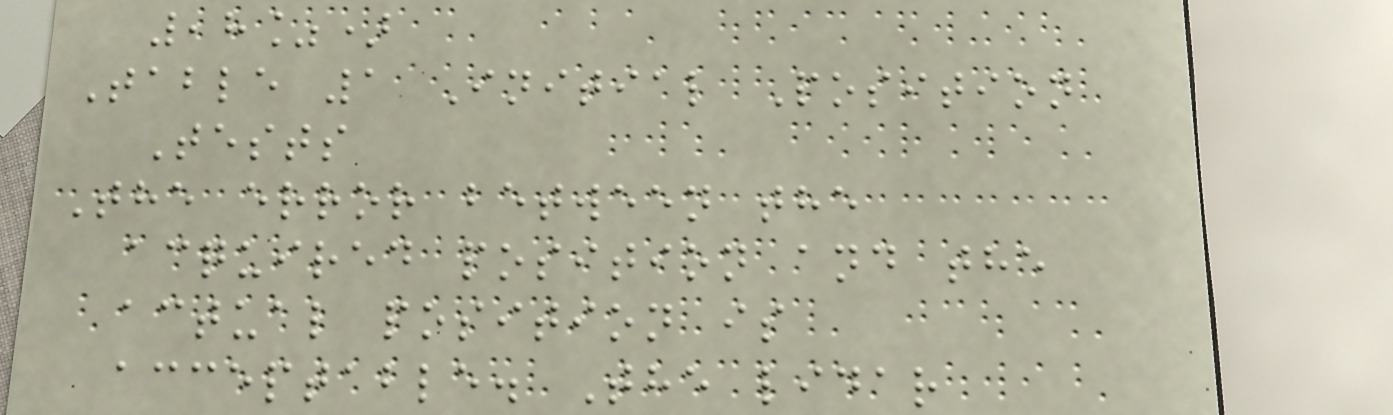,8%)
Table 1 Initial Position
Tests
The error between the
acquired position and the
actual position is
acceptable. The lidar
